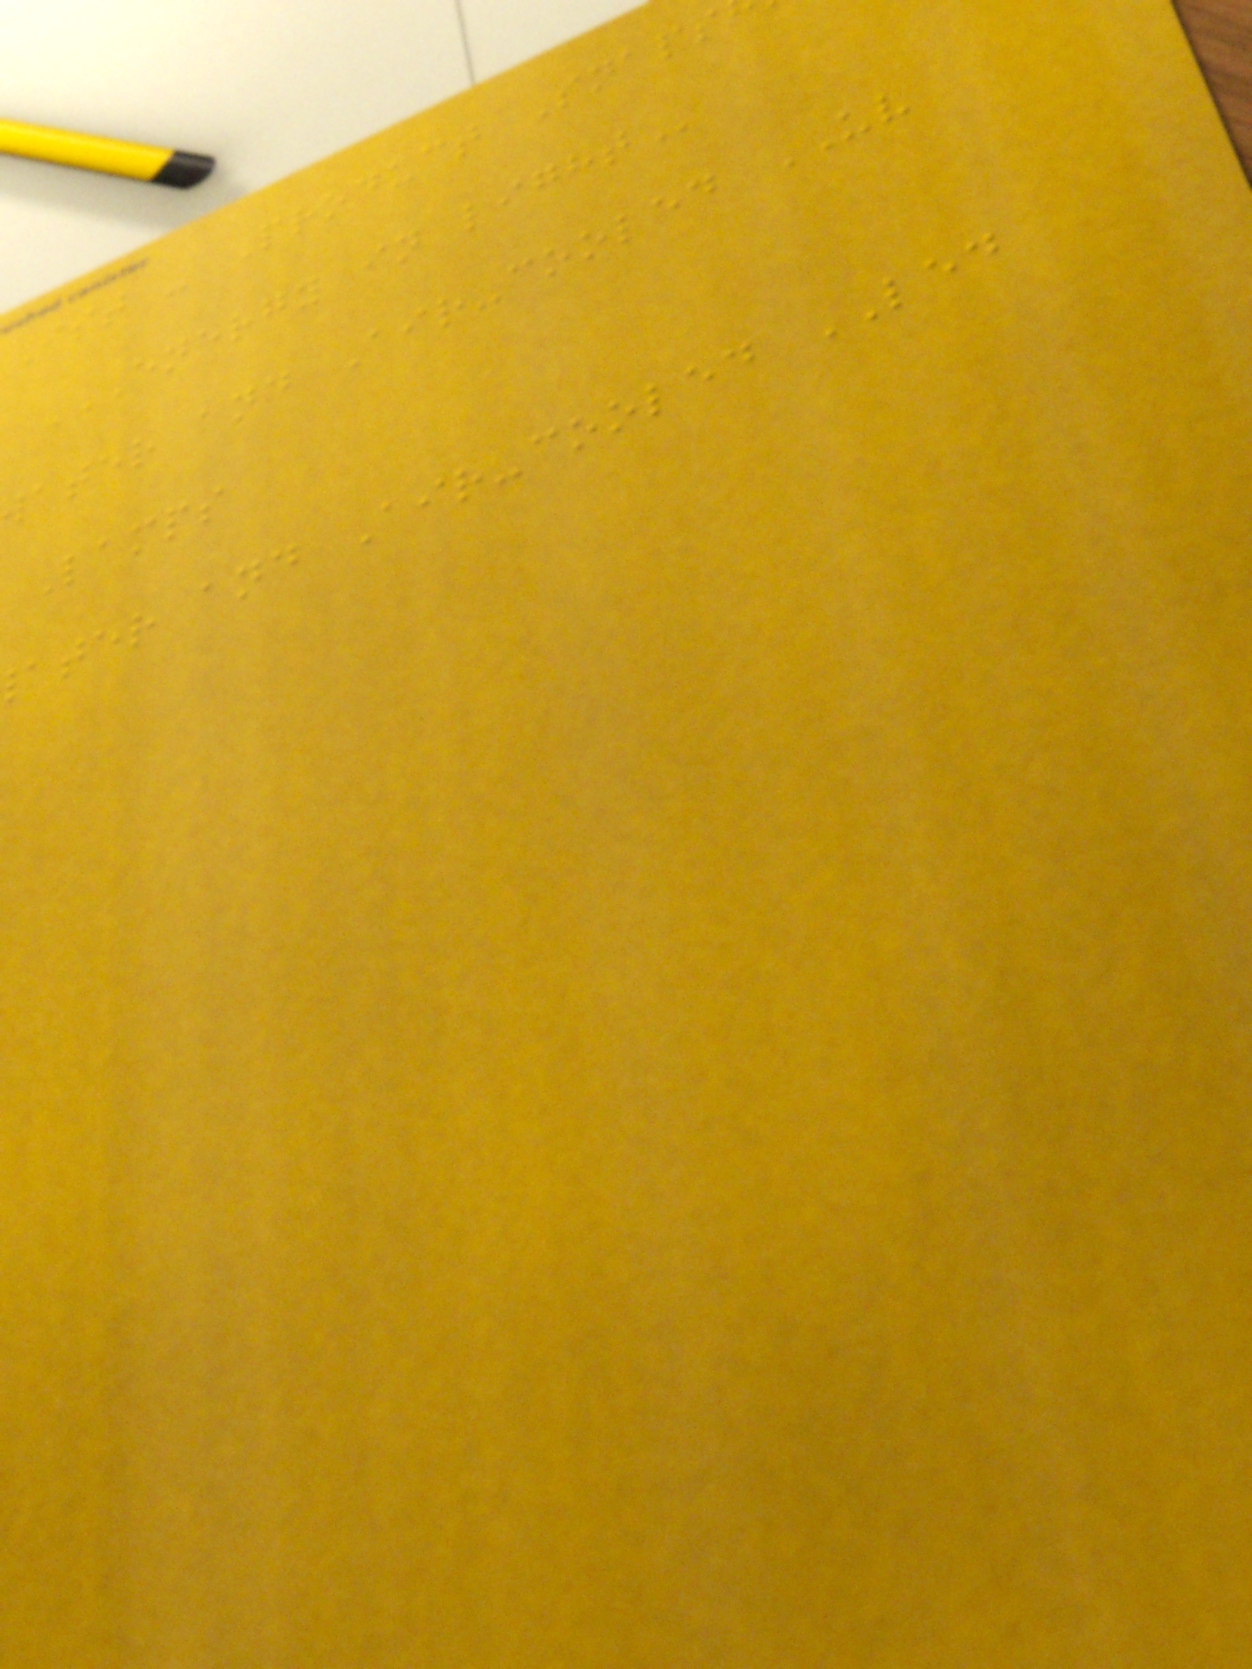ist - Product Snaps
ENERGY IN LIGHT
ater and Air-cooled UV
Lamps
ater and Air-cooled LED
